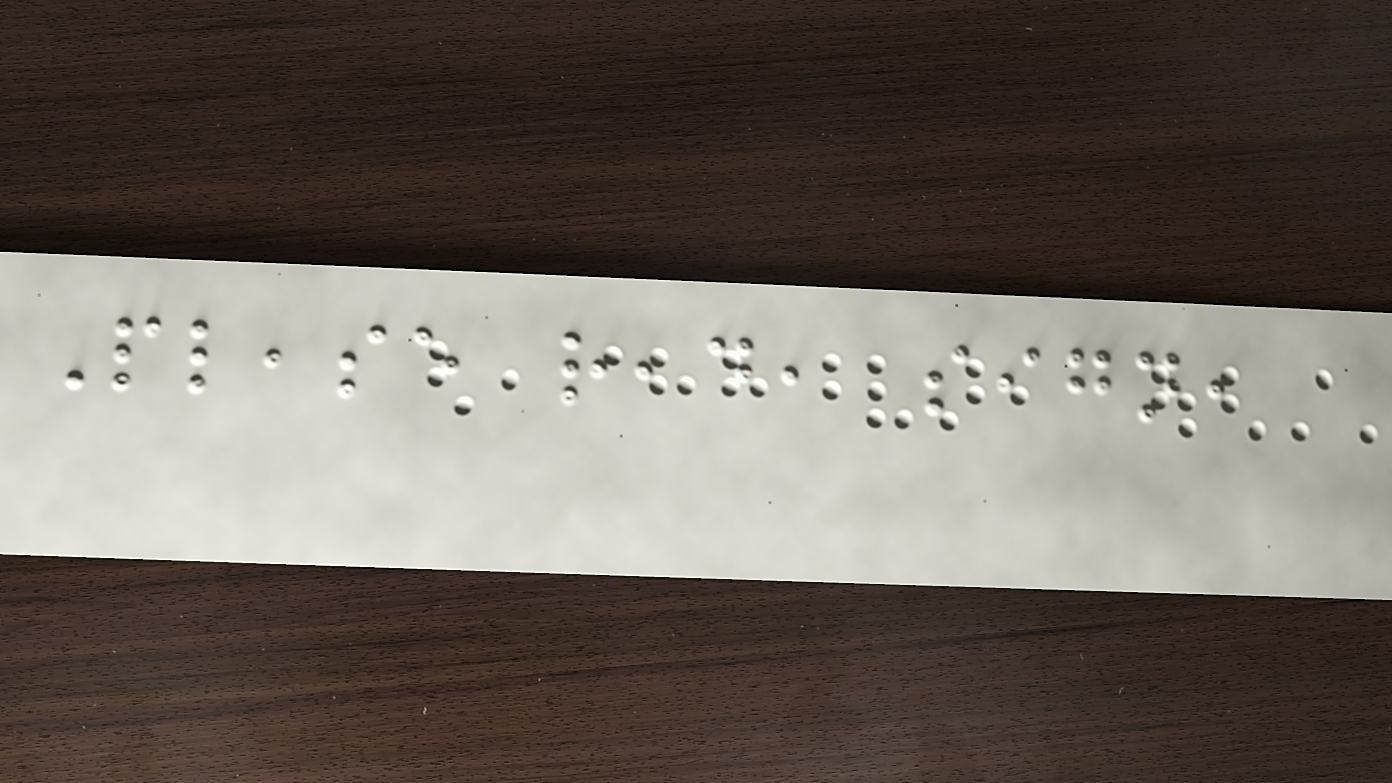Please read, sign,
